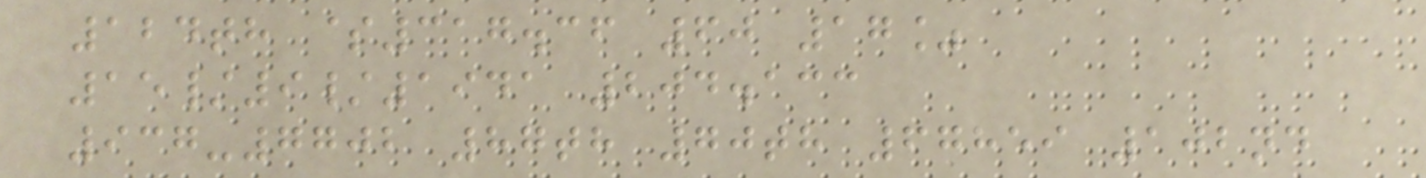124th $317.36 60 17%
15/9/1941 204.133
937-7702 87th 70th 67859 102nd
